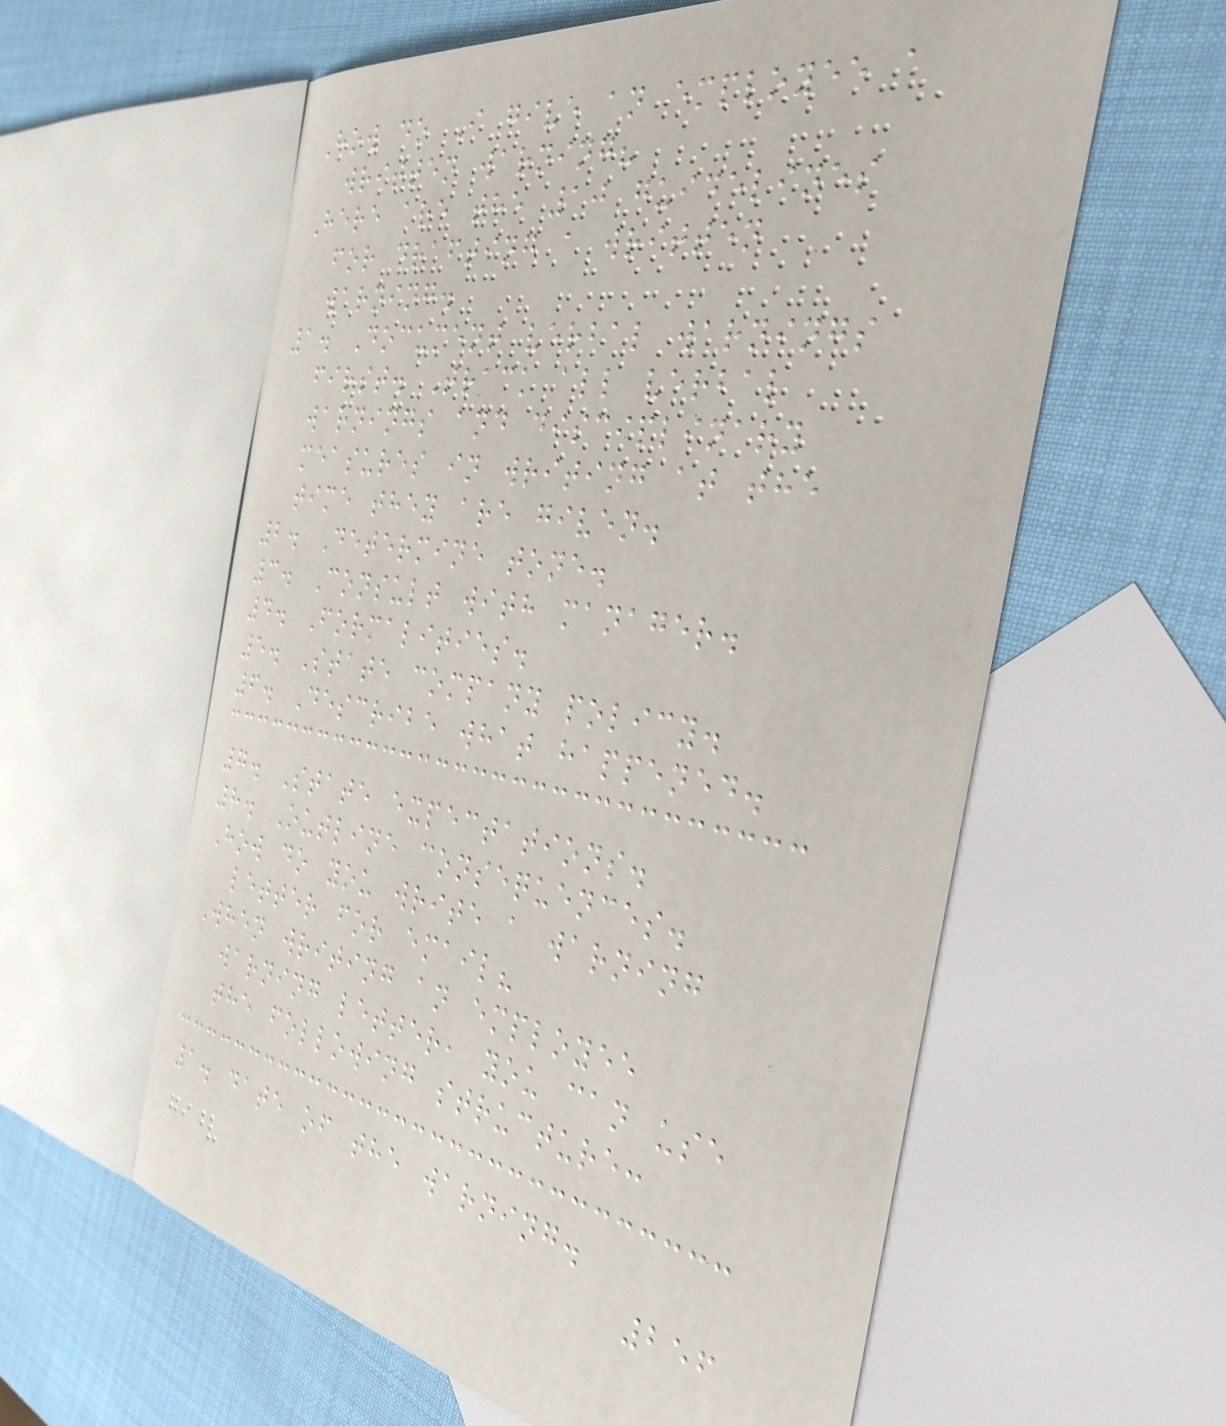How do I give an employee a
written warning?
Here are the 10 guidelines
for drafting a written
warning.
1. Document verbal warnings
first. Track all verbal
warnings and disciplinary
measures in writing at the
time they are given.
2. Determine tone.
3. Consult with manager.
4. Formalities.
5. State company policy.
6. Describe what happened.
7. State expectations.
8. Outline consequences.
How do you write a warning
letter for email?
When writing an employee
warning letter, you can use
the following structure:
1. date of the warning.
256
